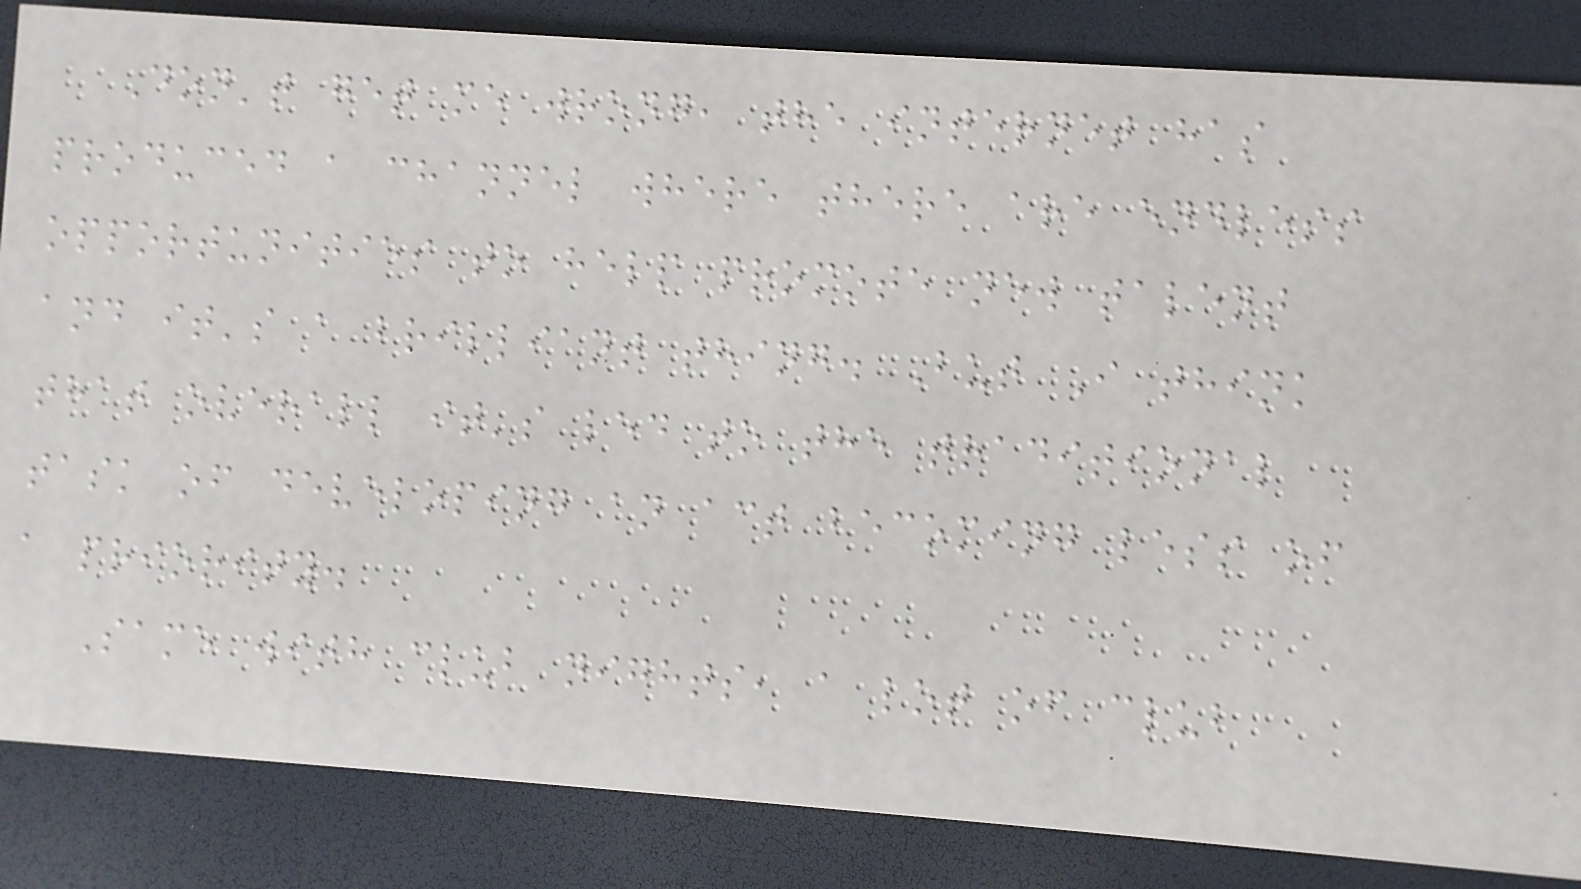Don't get me wrong, the internet has
produced a channel where there are endless
opportunities to help promote new talent
and it's a brilliant thing. But I think
that overall it's led to the traditional
task of developing an act becoming less of
a priority.
Same with club nights, a lot of club
